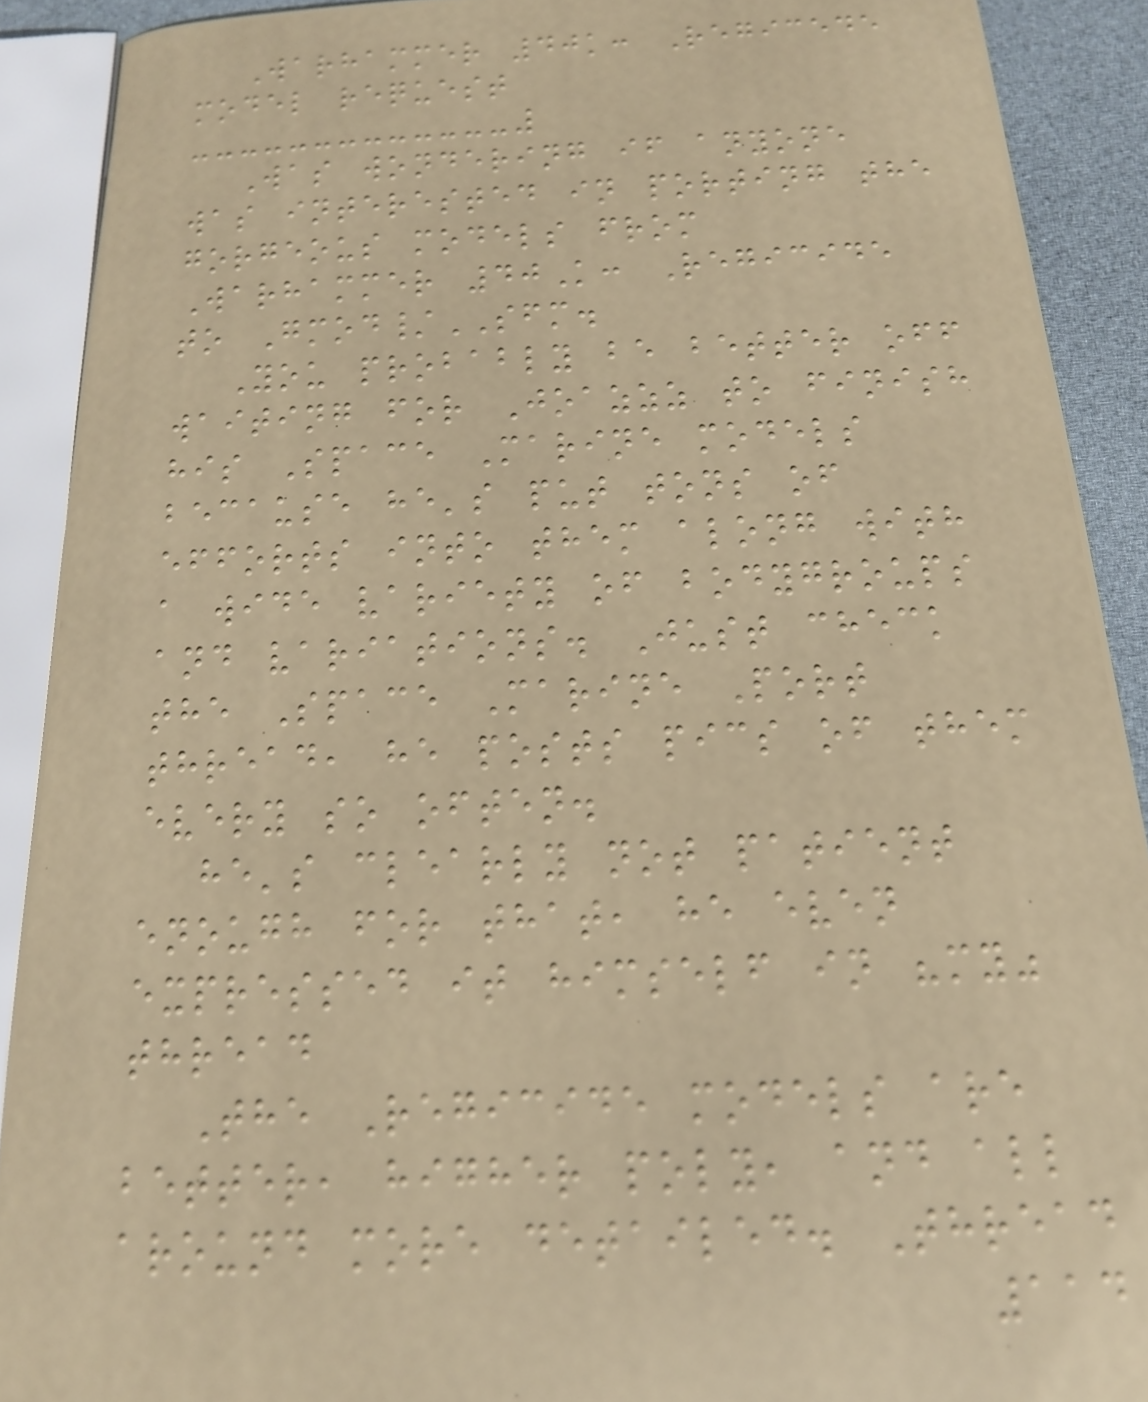Warhammer 40k: Regicede
model request
Was wondering if anyone
was interested in porting the
gorgeous models from
Warhammer 40K: Regicide
to Gmod/SFM.
You probably be better off
waiting for Joazzz to finish
his Space Marine models
because he's put tons of
efforts into them along with
a wide variety of bodygroups
and variations. Just check
the Space Marine Port
thread, he posts pics of them
every so often.
he's clearly not patient
enough for that, he even
expressed it himself in "my"
thread
The Regicide models are
better, higher poly, and all
around more detailed. Thread
114
